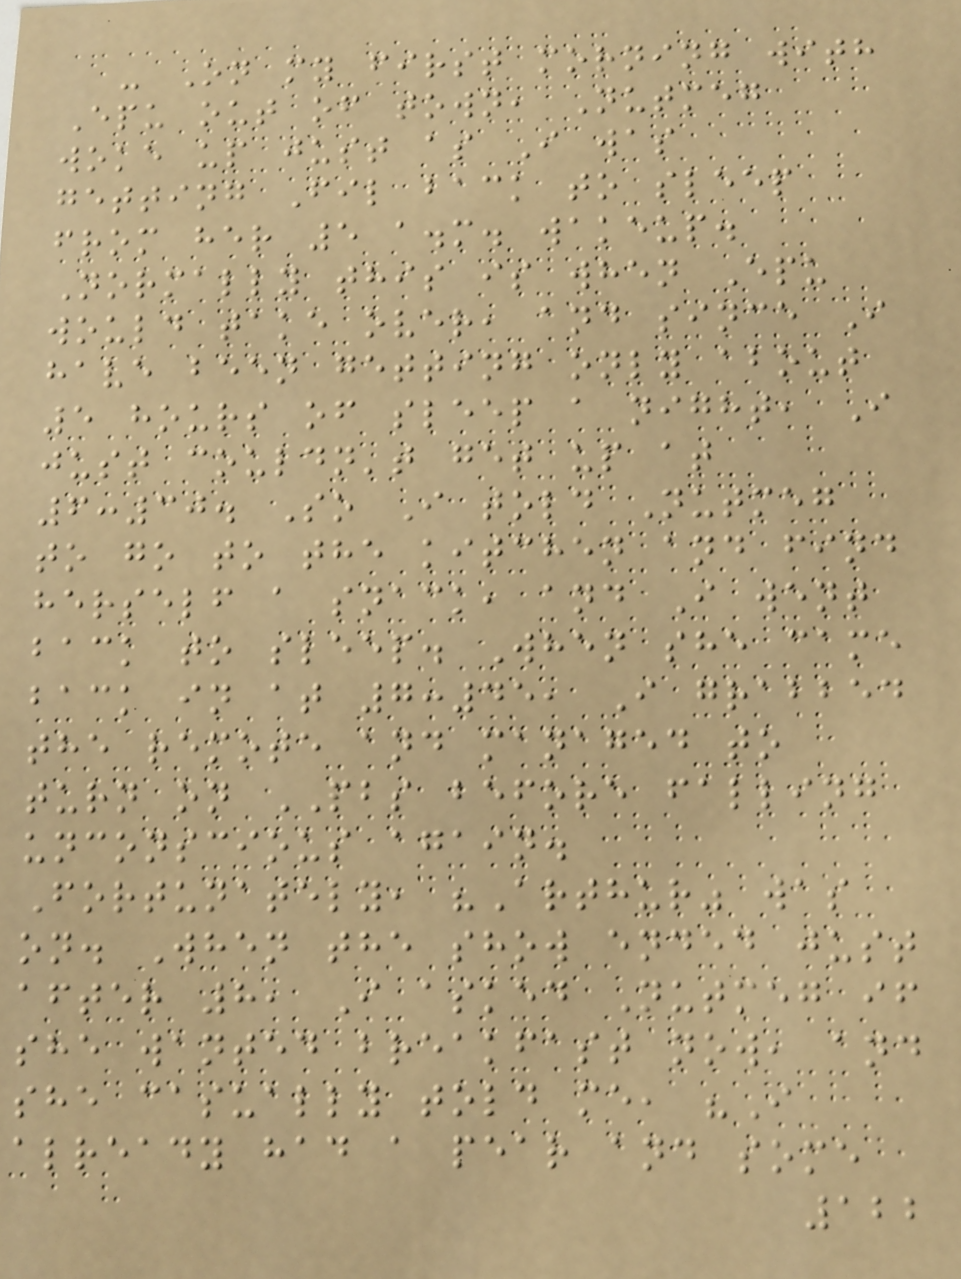- On my first morning with
Epu out of town, Nutmeg
woke up just as I was
getting Fil back to sleep
from her 5 a.m. wakeup.
Normally this is when Epu
would take over, and since I
have been getting only about
5 hours of sleep a night, I
just couldn't get up at
6:30. So I told Nutmeg
to go to the kitchen and find
herself a snack, and I went
back to sleep. When she came
back in at 7:45, I grabbed
the remote and managed to
turn on PBS before falling
unconscious again.
Fortunately, "Arthur" was
on. When the show ended just
after 8, I asked Nutmeg if
she wanted breakfast now, and
she casually told me, "I
already had a pear and some
122
